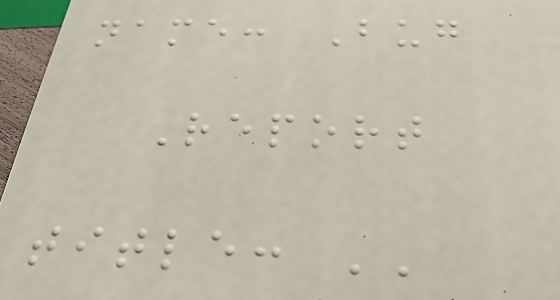name: Bug
Report
title: ''
